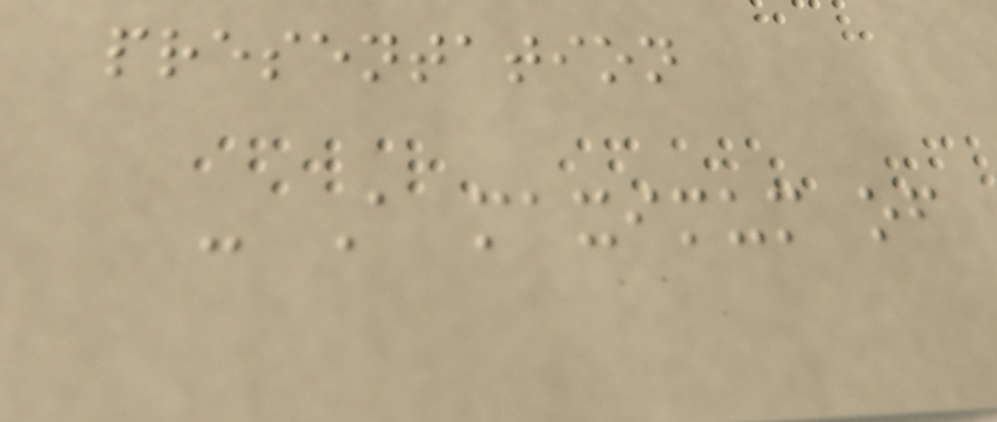presentation
- A maximum of
